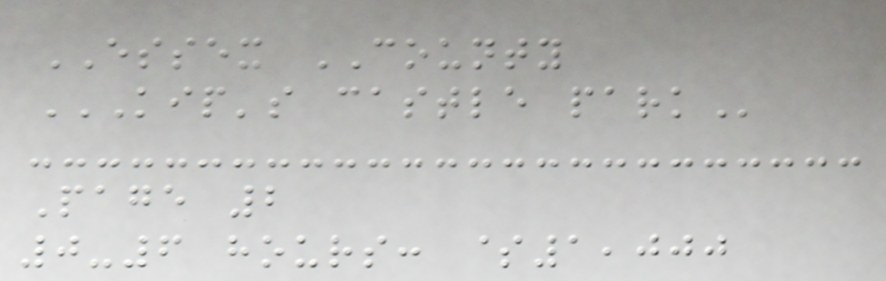ESSEX COUNTY
KIP'S CASTLE PARK
Page 2
0-6 hours: $1,000
